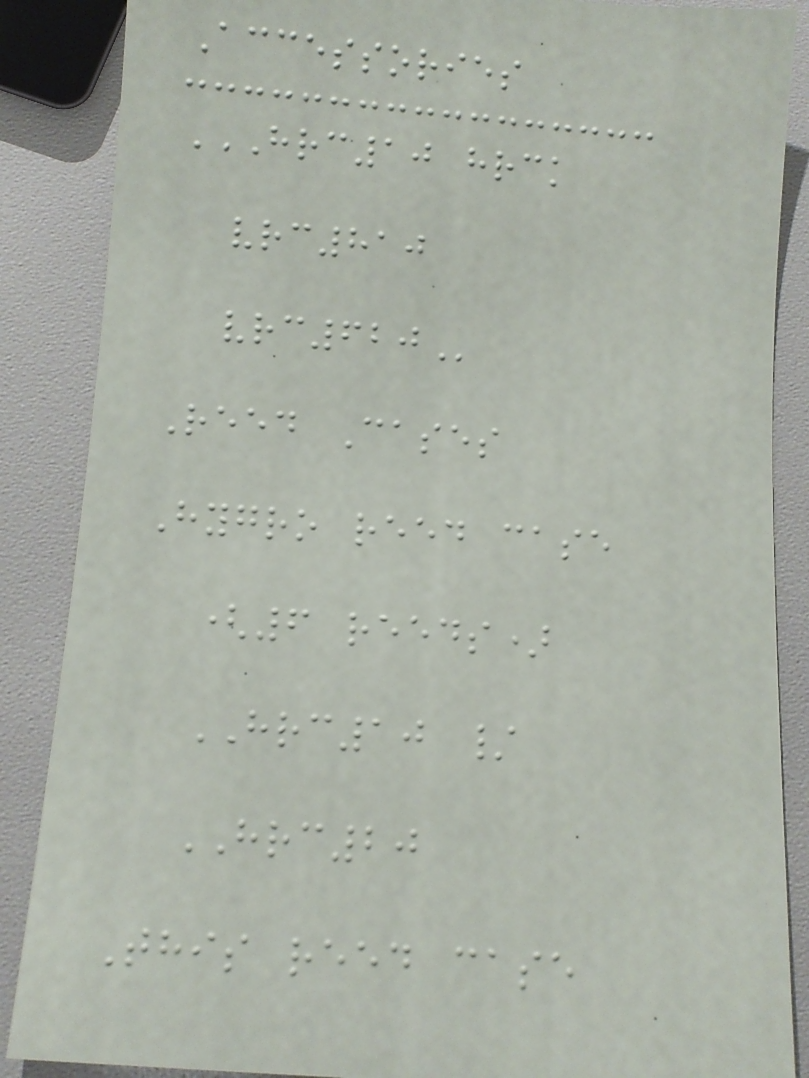Accessories
HRC10 HRCK
VRC810
VRC620
Reed Cases
Hygro reed case
(6 reeds)
HRC10 /
HRC20
This reed case
